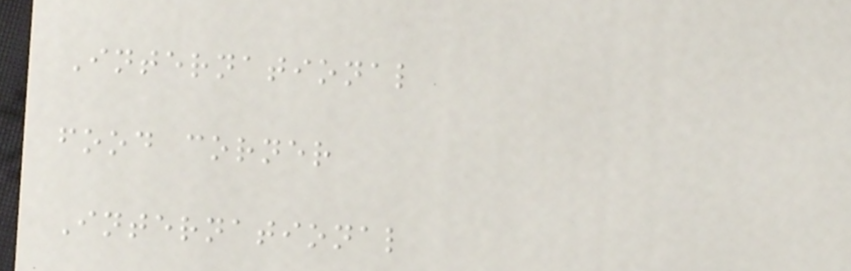International
food corner
International
